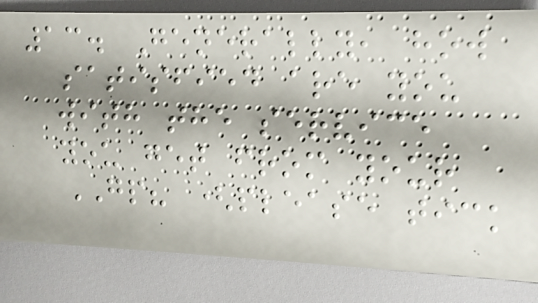13. Generally, how
satisfied are you
with the service
you get from your
GP? (please tick
